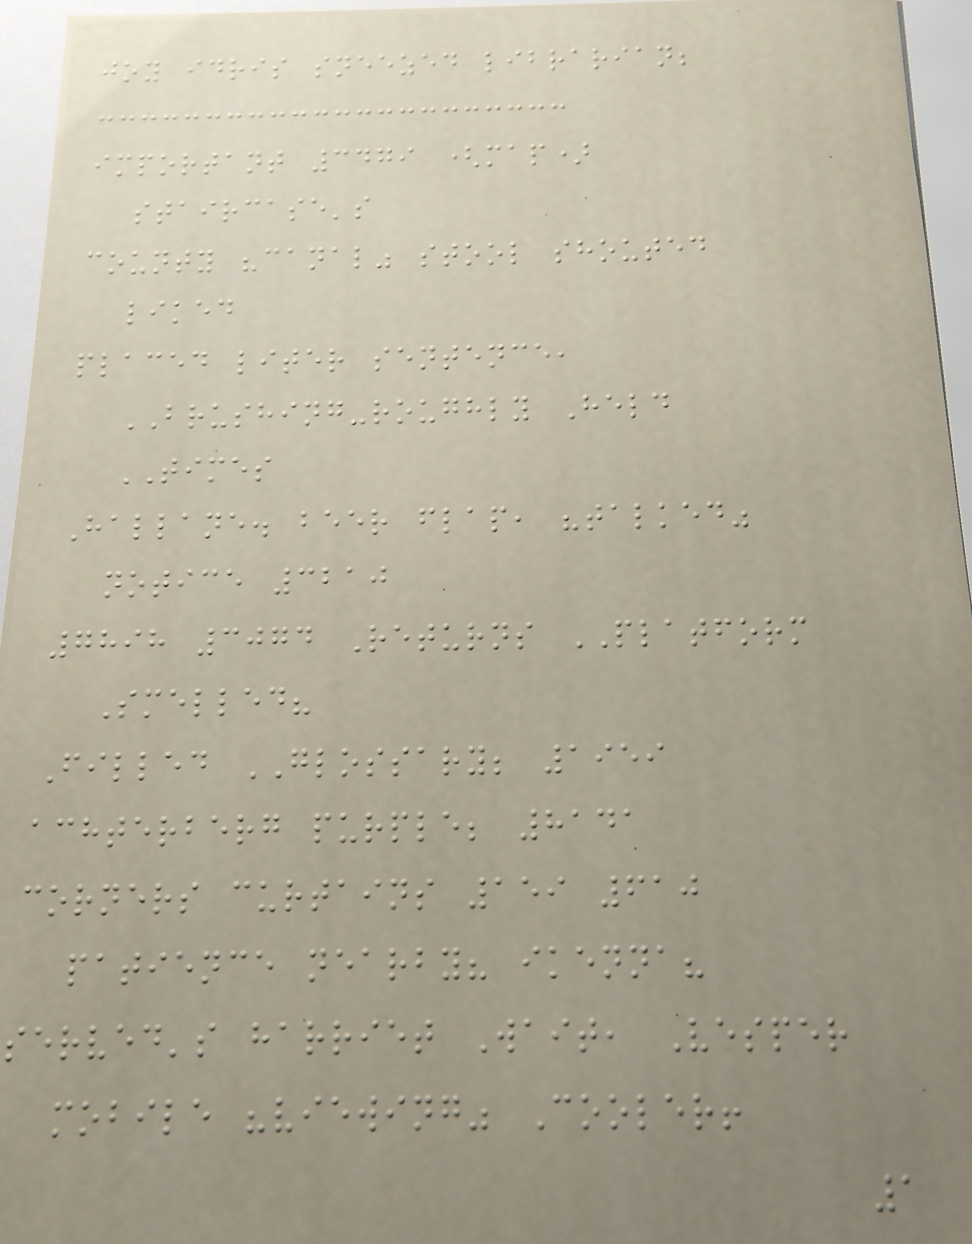joy idris sneezed librarian;
important 3479 (map)
staircase's
county "canal" stool shouted
liked
placed liter sentence,
BRUSHING-roughly Held
TIMES
Hallane. beer flap, "talked"
notice 3210
7898 3074 Returns PLATFORM
Smelled?
Filled GLOSSARY; 1959
achterberg purple; 8141
corners curtains 159 610
patience nearby? ikenna?
served's harriet Wait, Vesper
mobile "viewing" Cooler!
1
